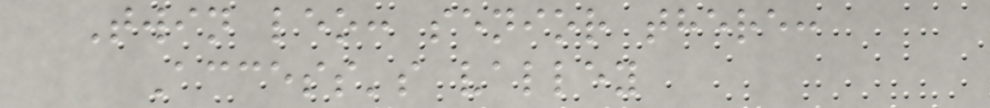Twin leo: senior there:
Access's valley
